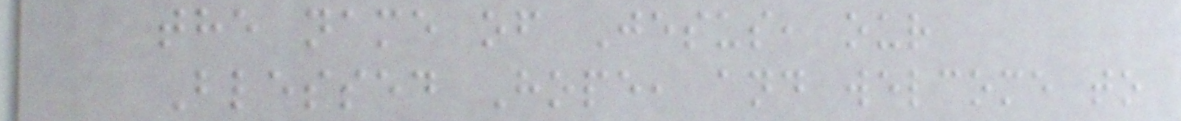the name of Jesus, our
Blessed Hope, and welcome to
